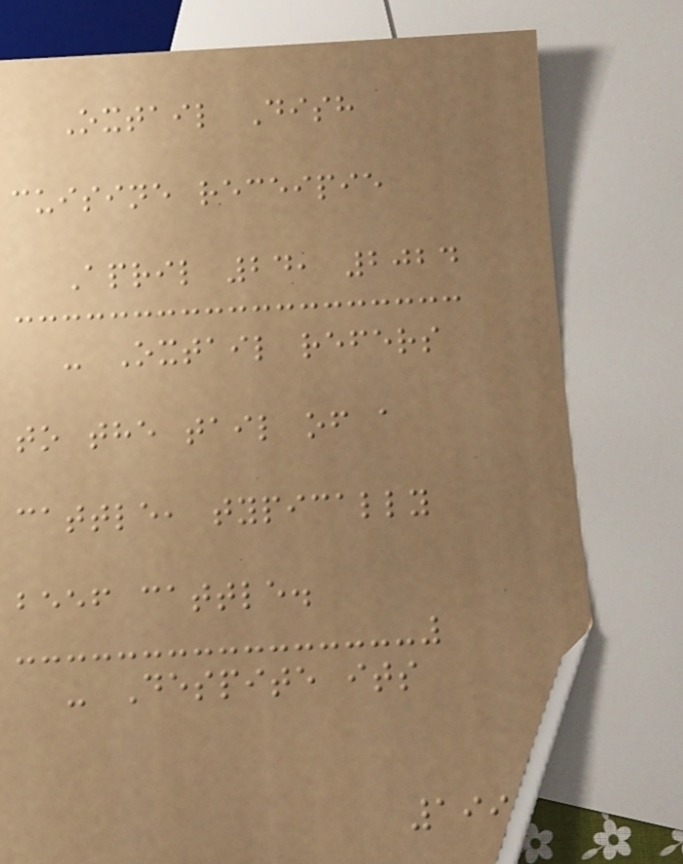Oxtail Dish
cuisine receipie
April 24, 2024
- Oxtail refers
to the tail of a
cattle, typically
beef cattle.
- Despite its
199
